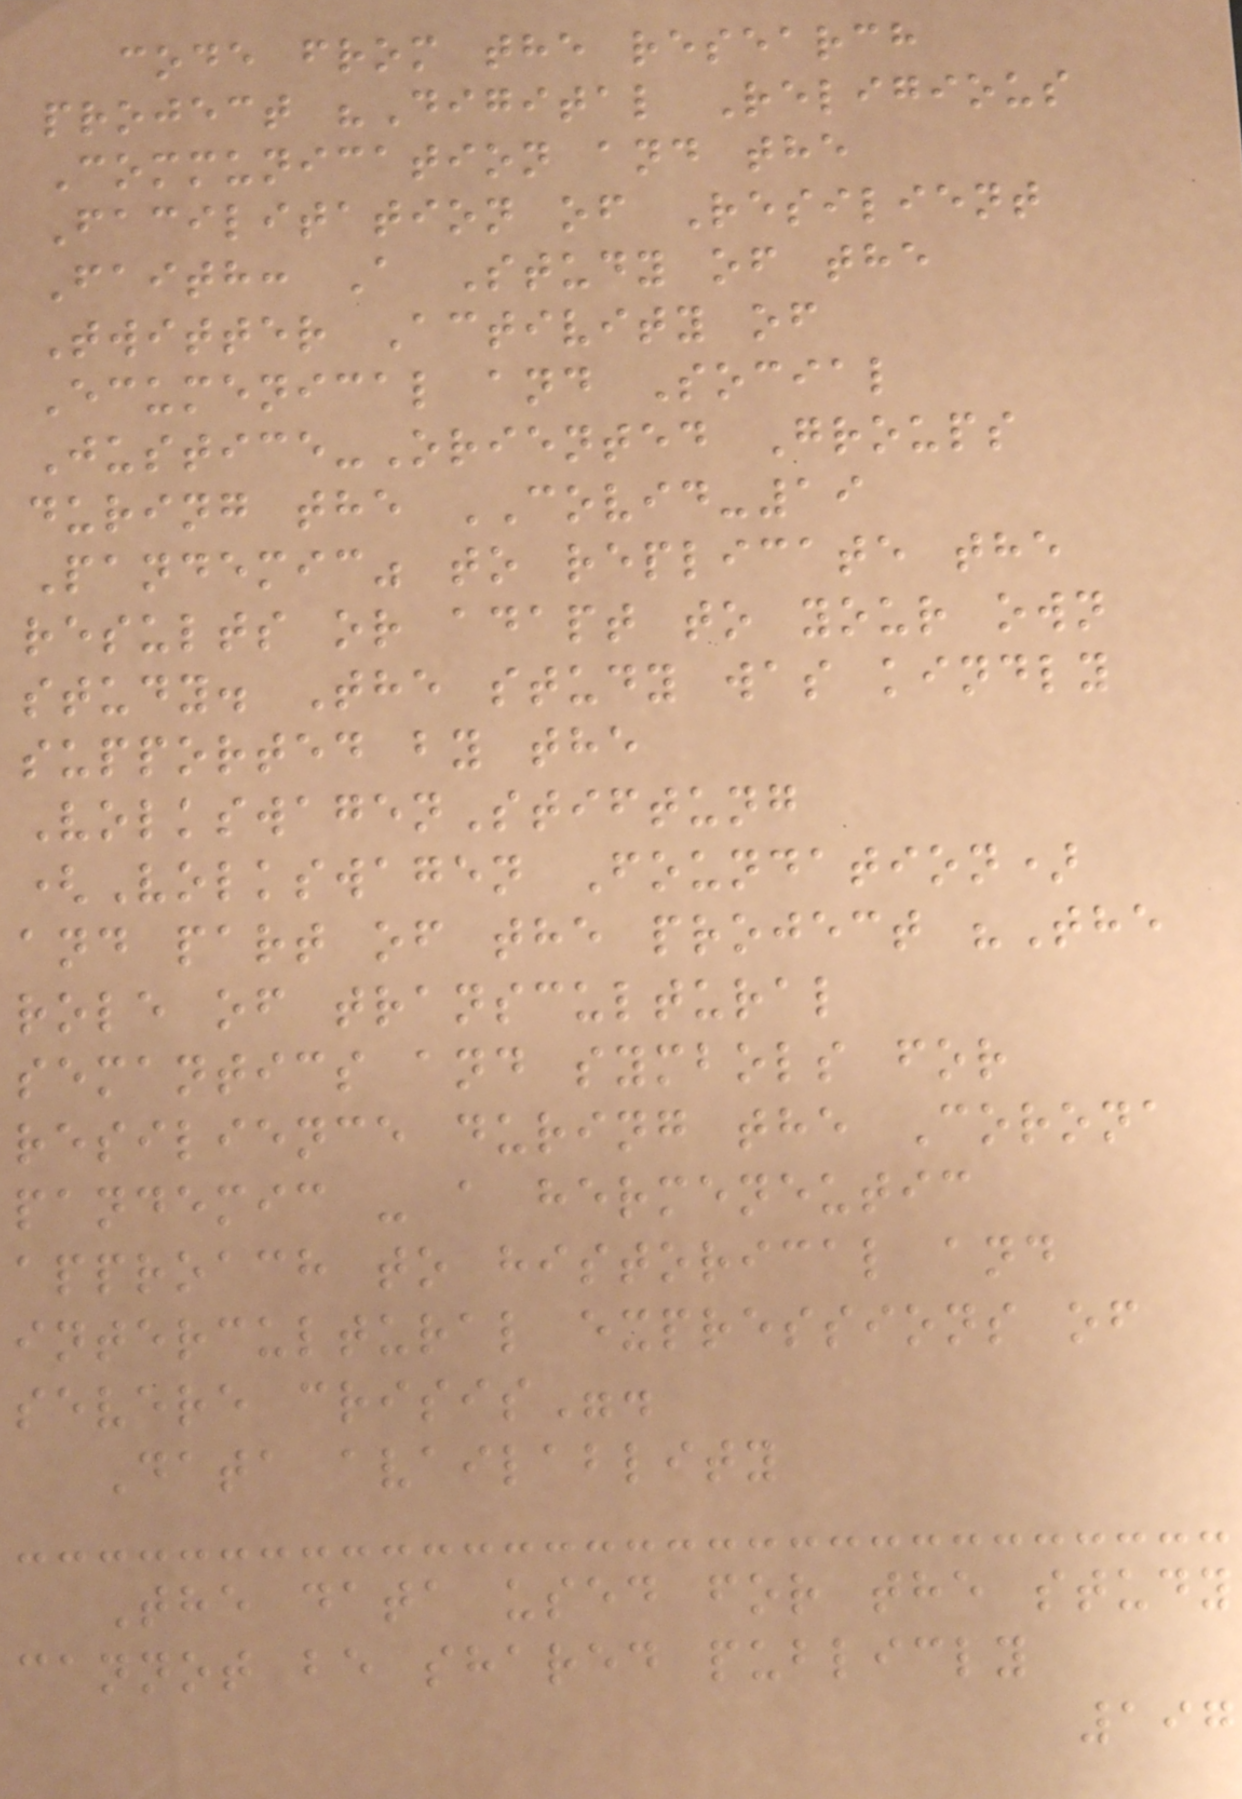code from the research
project "Digital Religious
Communication and the
Facilitation of Resilient
Faith: A Study of the
Twitter Activity of
Ecumenical and Social
Justice-Oriented Groups
during the COVID-19
Pandemic" to replicate the
results or adapt to your own
study. The study was kindly
supported by the
VolkswagenStiftung
(Volkswagen Foundation)
and part of the project "The
role of transcultural
semantics and symbols for
resilience during the Corona
pandemic - a hermeneutic
approach to historical and
intercultural expressions of
severe crisis".
Data availablity
The data used for the study
cannot be shared publicly
197
